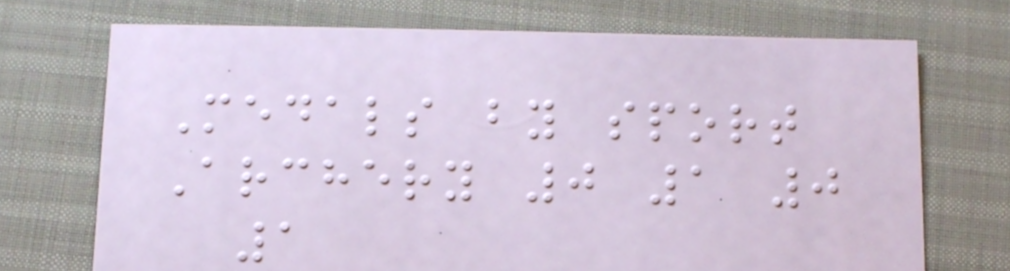Medals by sport
Archery 0 1 0
1
